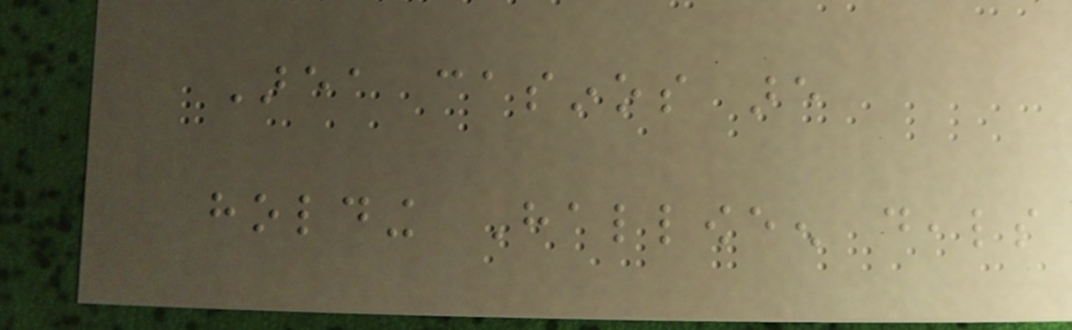Area casinos are
holding Halloween deals
